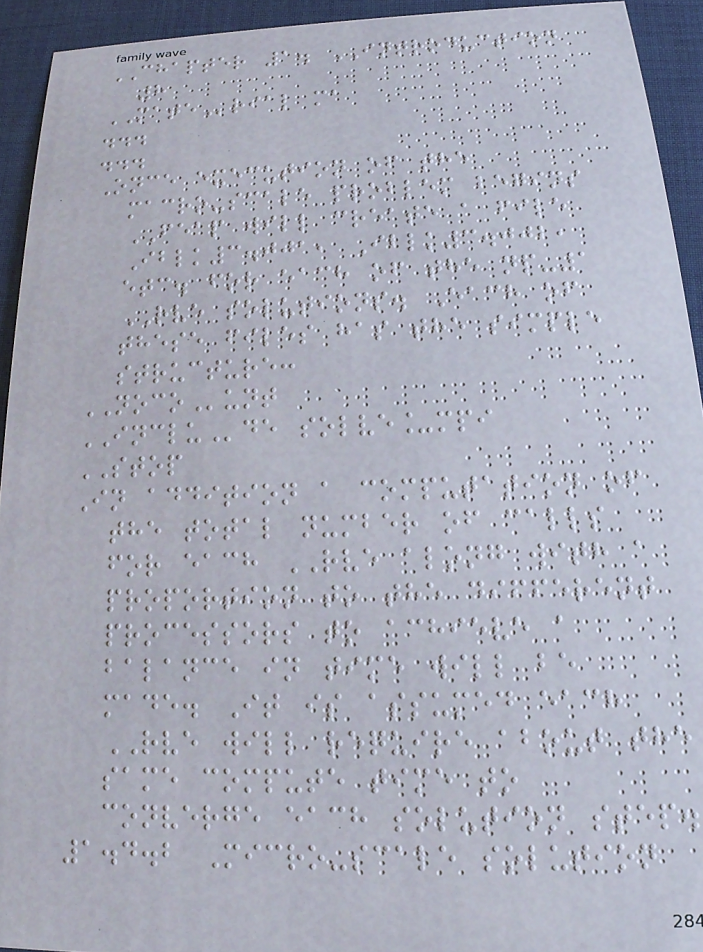CHAPTER 1. INTRODUCTION
8
MATErial ma
...
...
Once execution of the
macro-scale problem begins
FEAP will create a file
Iblk3.001, Iblk3.002,
etc. for each of the np-1
RVE solutions. Each of
these files has the simple
structure:
NOCOunt
INCLUde solve_mpi
STOP
In addition a computation of
the total number of calls
for each RVE along with a
proportion to the different
processors to achieve a
balance in time will be
made. It is assumed each
RVE will require about the
same compute time to
converge each solution step.
1.4.2 Micro-scale solution
